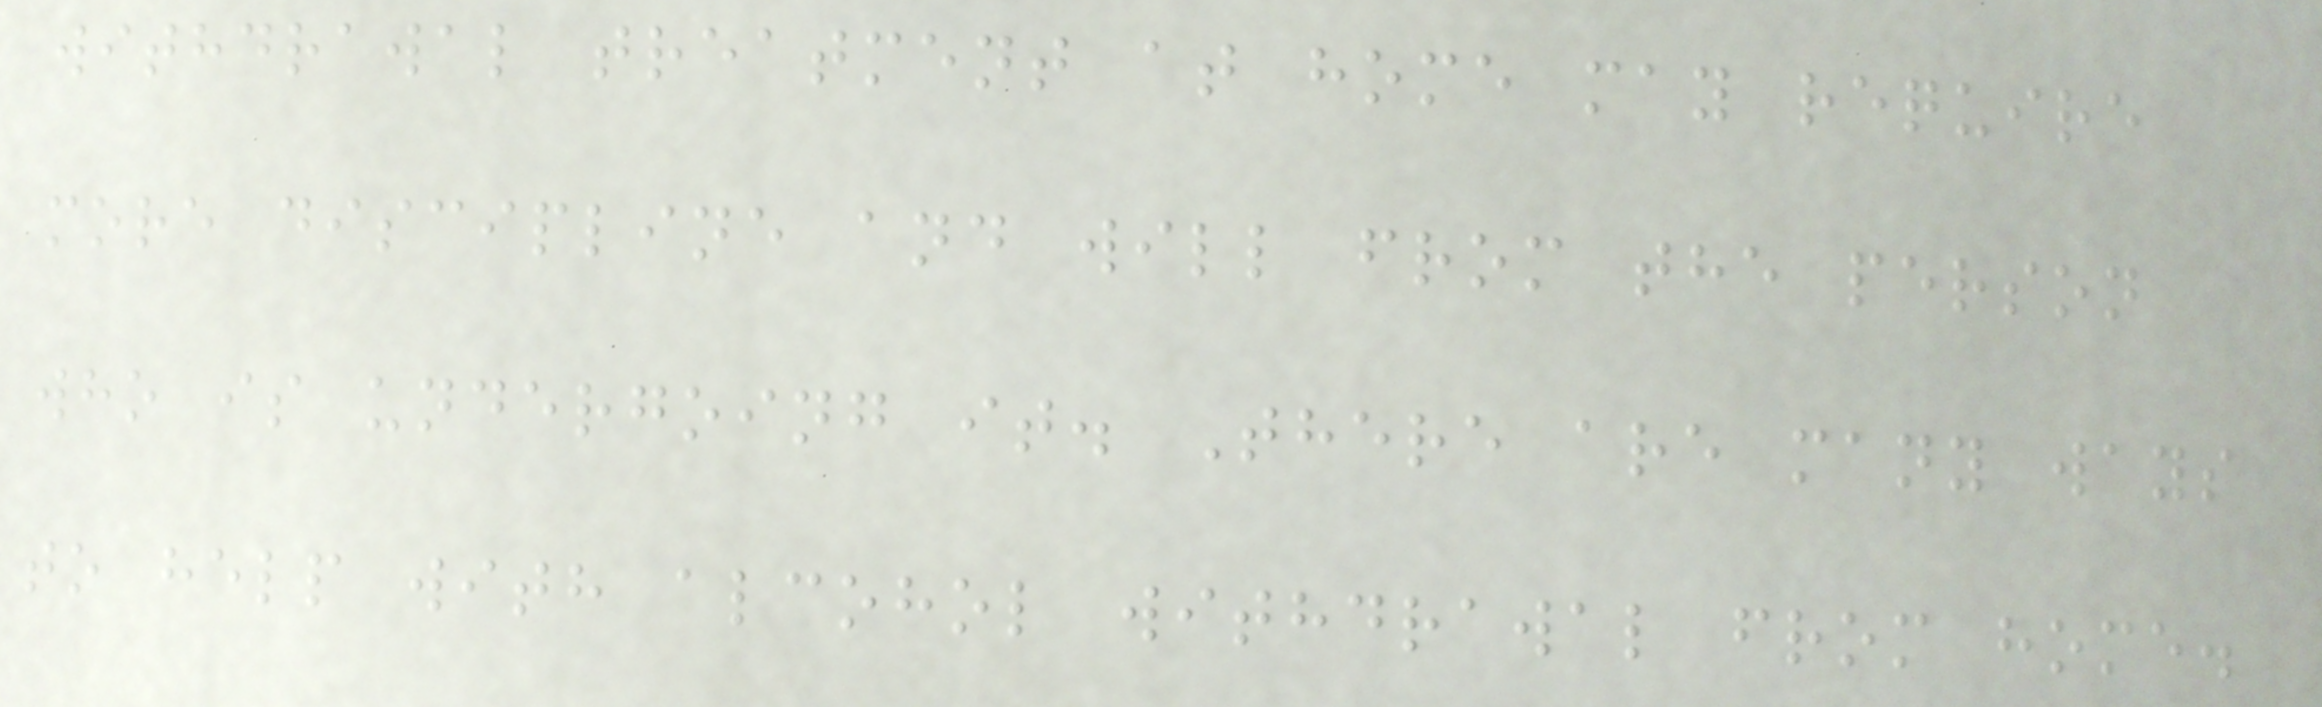withdrawal treatment at home may require
more discipline and will from the person
who is undergoing it. There are many ways
to help with alcohol withdrawal from home.
